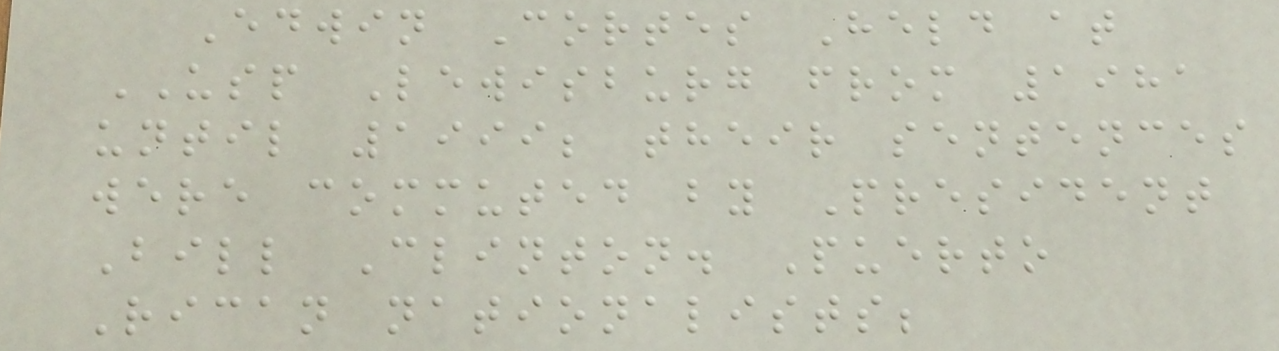Edwin Cortes Held at
USP Lewisburg from 1981
until 1999; their sentences
were commuted by President
Bill Clinton. Puerto
Rican nationalists;
